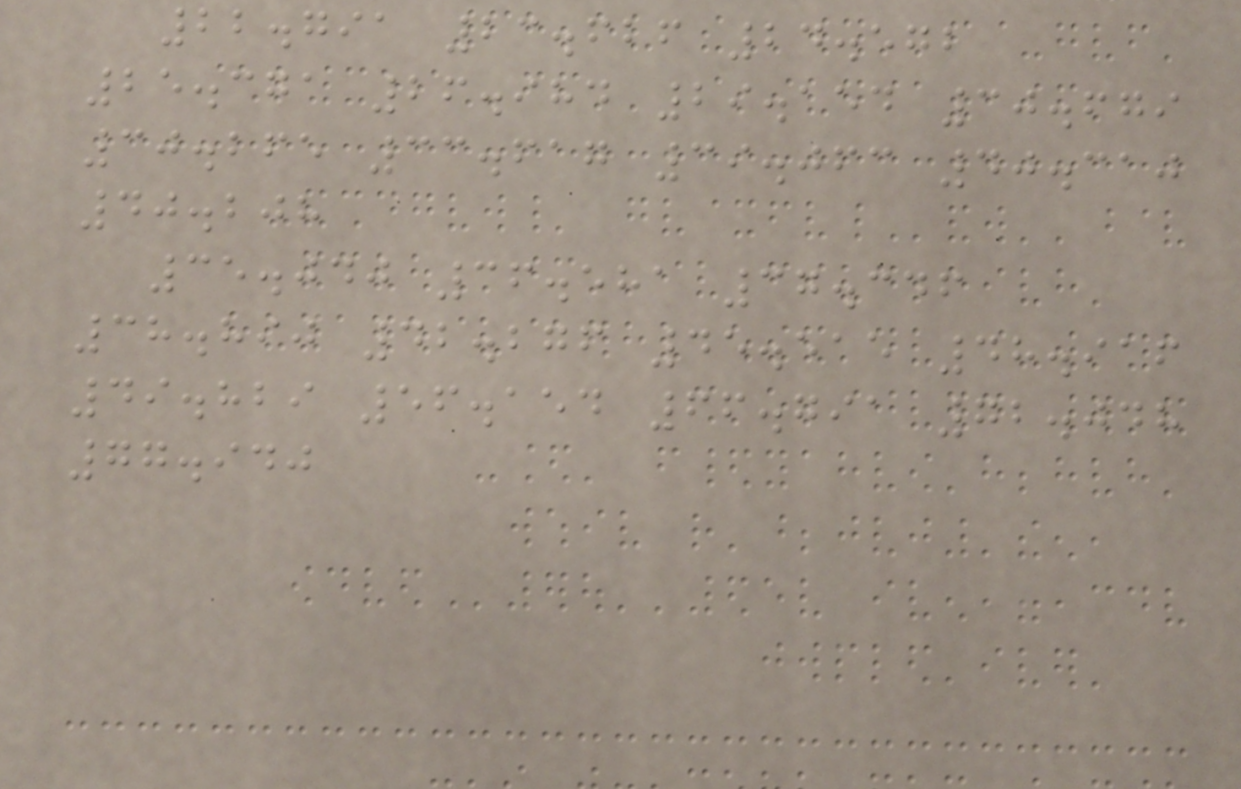22.791 23.626 24.572
25.371 26.984 29.154 30.679
30.265 33.617 39.063 40.310
40.208
35.040 36.581 37.346
38.890 42.276 45.515 48.916
49.829 56.154 66.791 72.048
77.940
